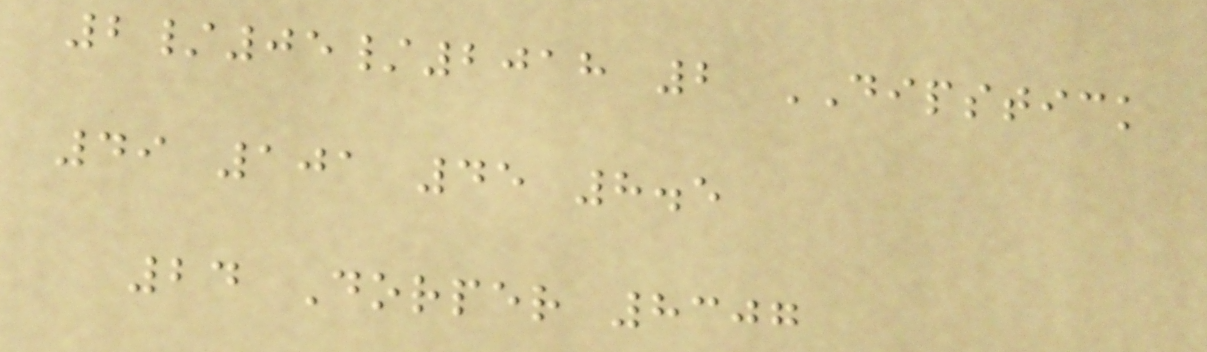2/05/2018 2 DIPSTICK
49 101 45 8.5
24 Dorper 8307
